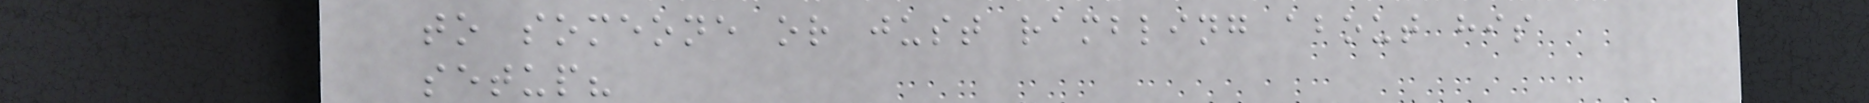to someone or just rambling about his
setup?
